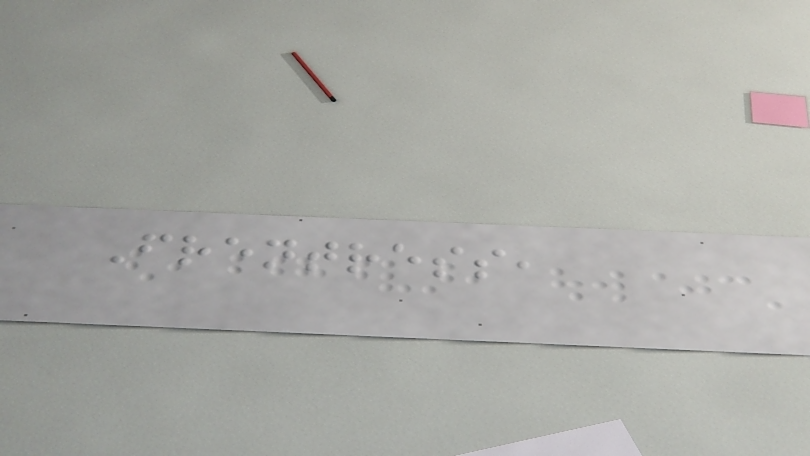Frentress,
